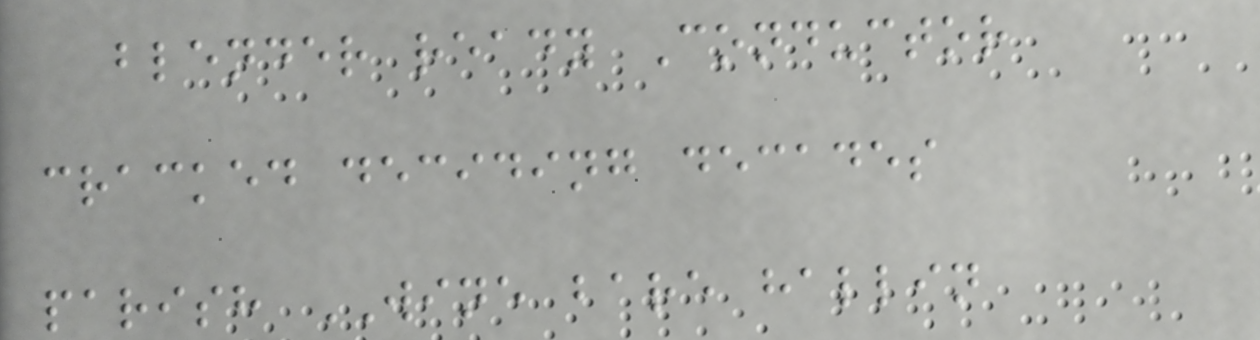blender ready Conductor
cracked deciding decades
parish WINE bare hallin
